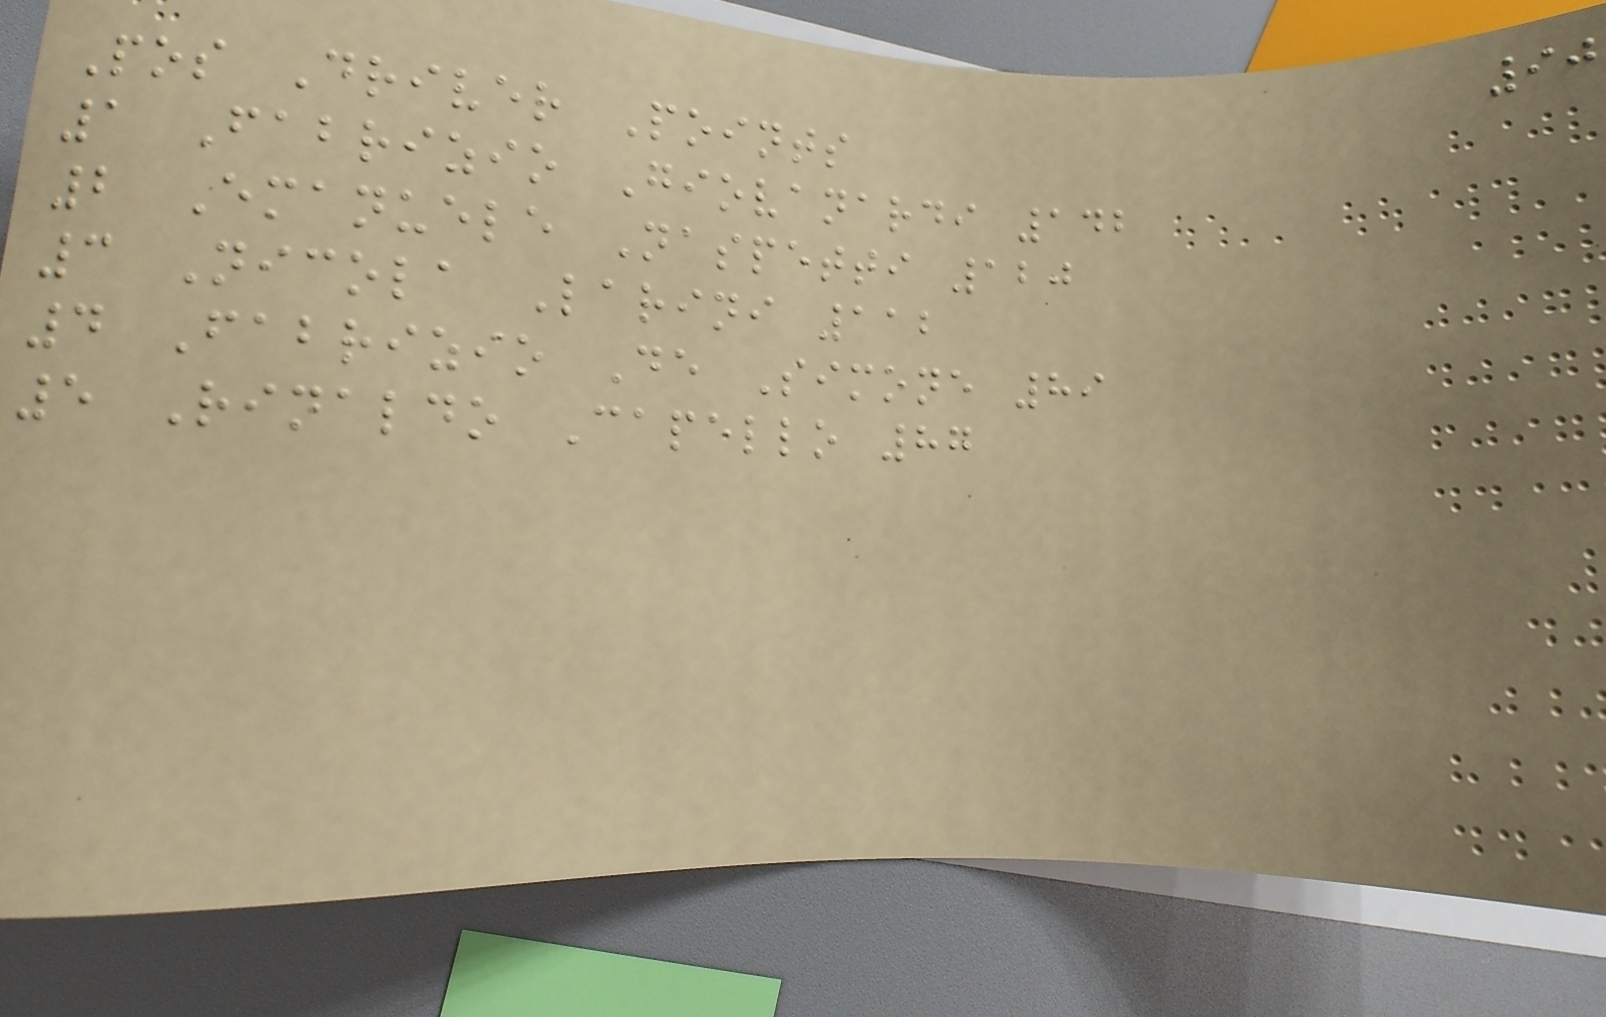90
Pos Driver Points
1 Fabrizio Giovanardi 142
2 Emanuele Naspetti 120
3 Nicola Larini 112
4 Fabrizio De Simone 89
5 Rinaldo Capello 87
